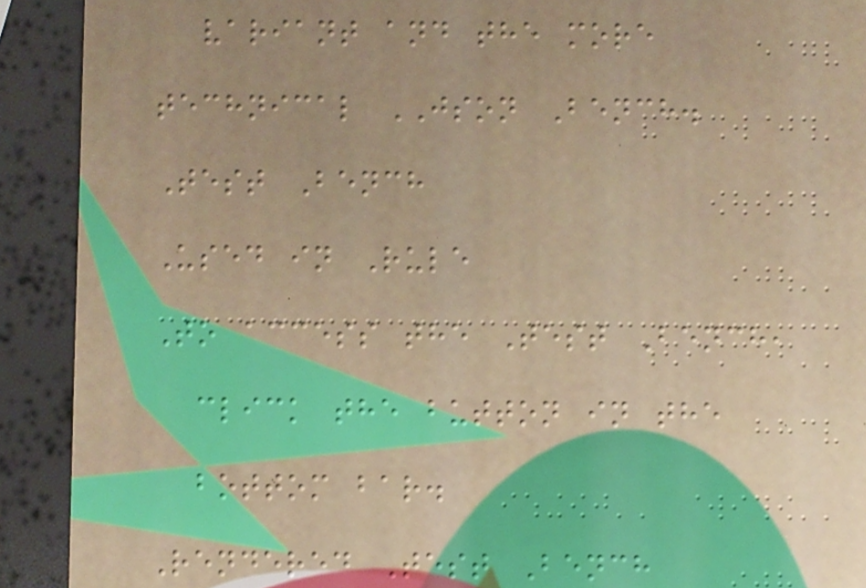variant and the more
technical JSON Bench.
Test Bench
Used in Rule
To access the Test Bench,
click the button in the
bottom bar.
Rendered Test Bench
